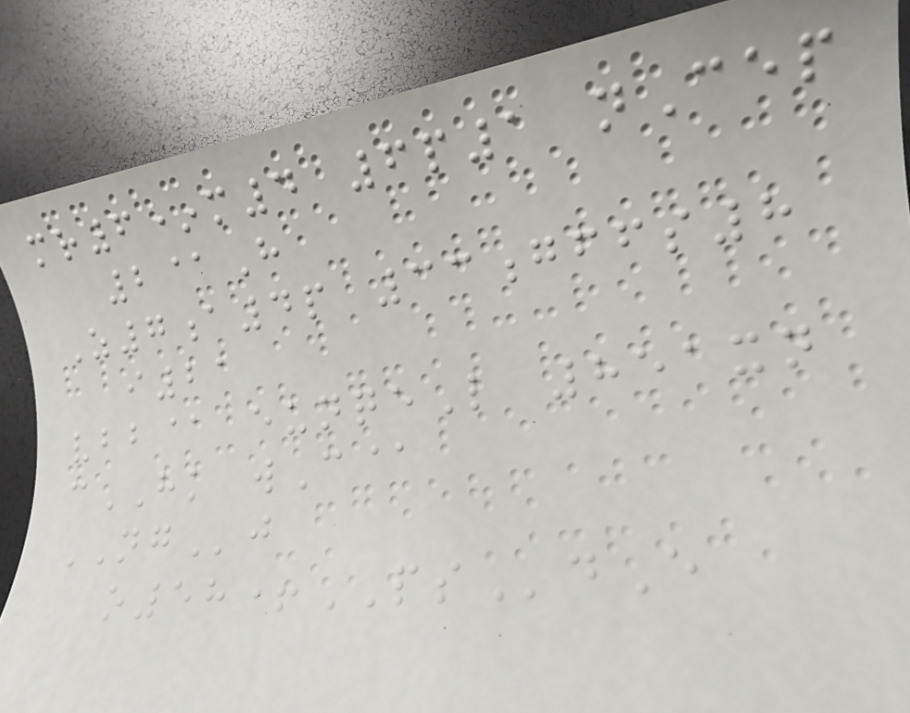mr6*m4 6p1 nCep
2@H
Z7a4p 33gffs8
i21
vbb@ eunqeL 851xn
cHK wC@
NGj
o58+PSdE
